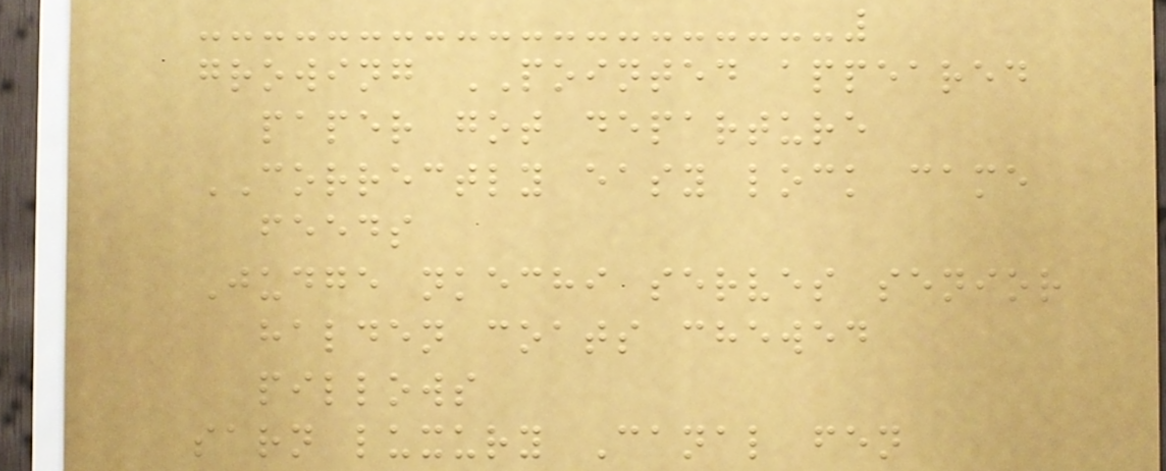growing POINTED appeared
paper got departure
CORRECTLY easy lock came
feeds
Judge nkechi serves senior
halden coats chewed
pillows
sarn luxury Canal fen
